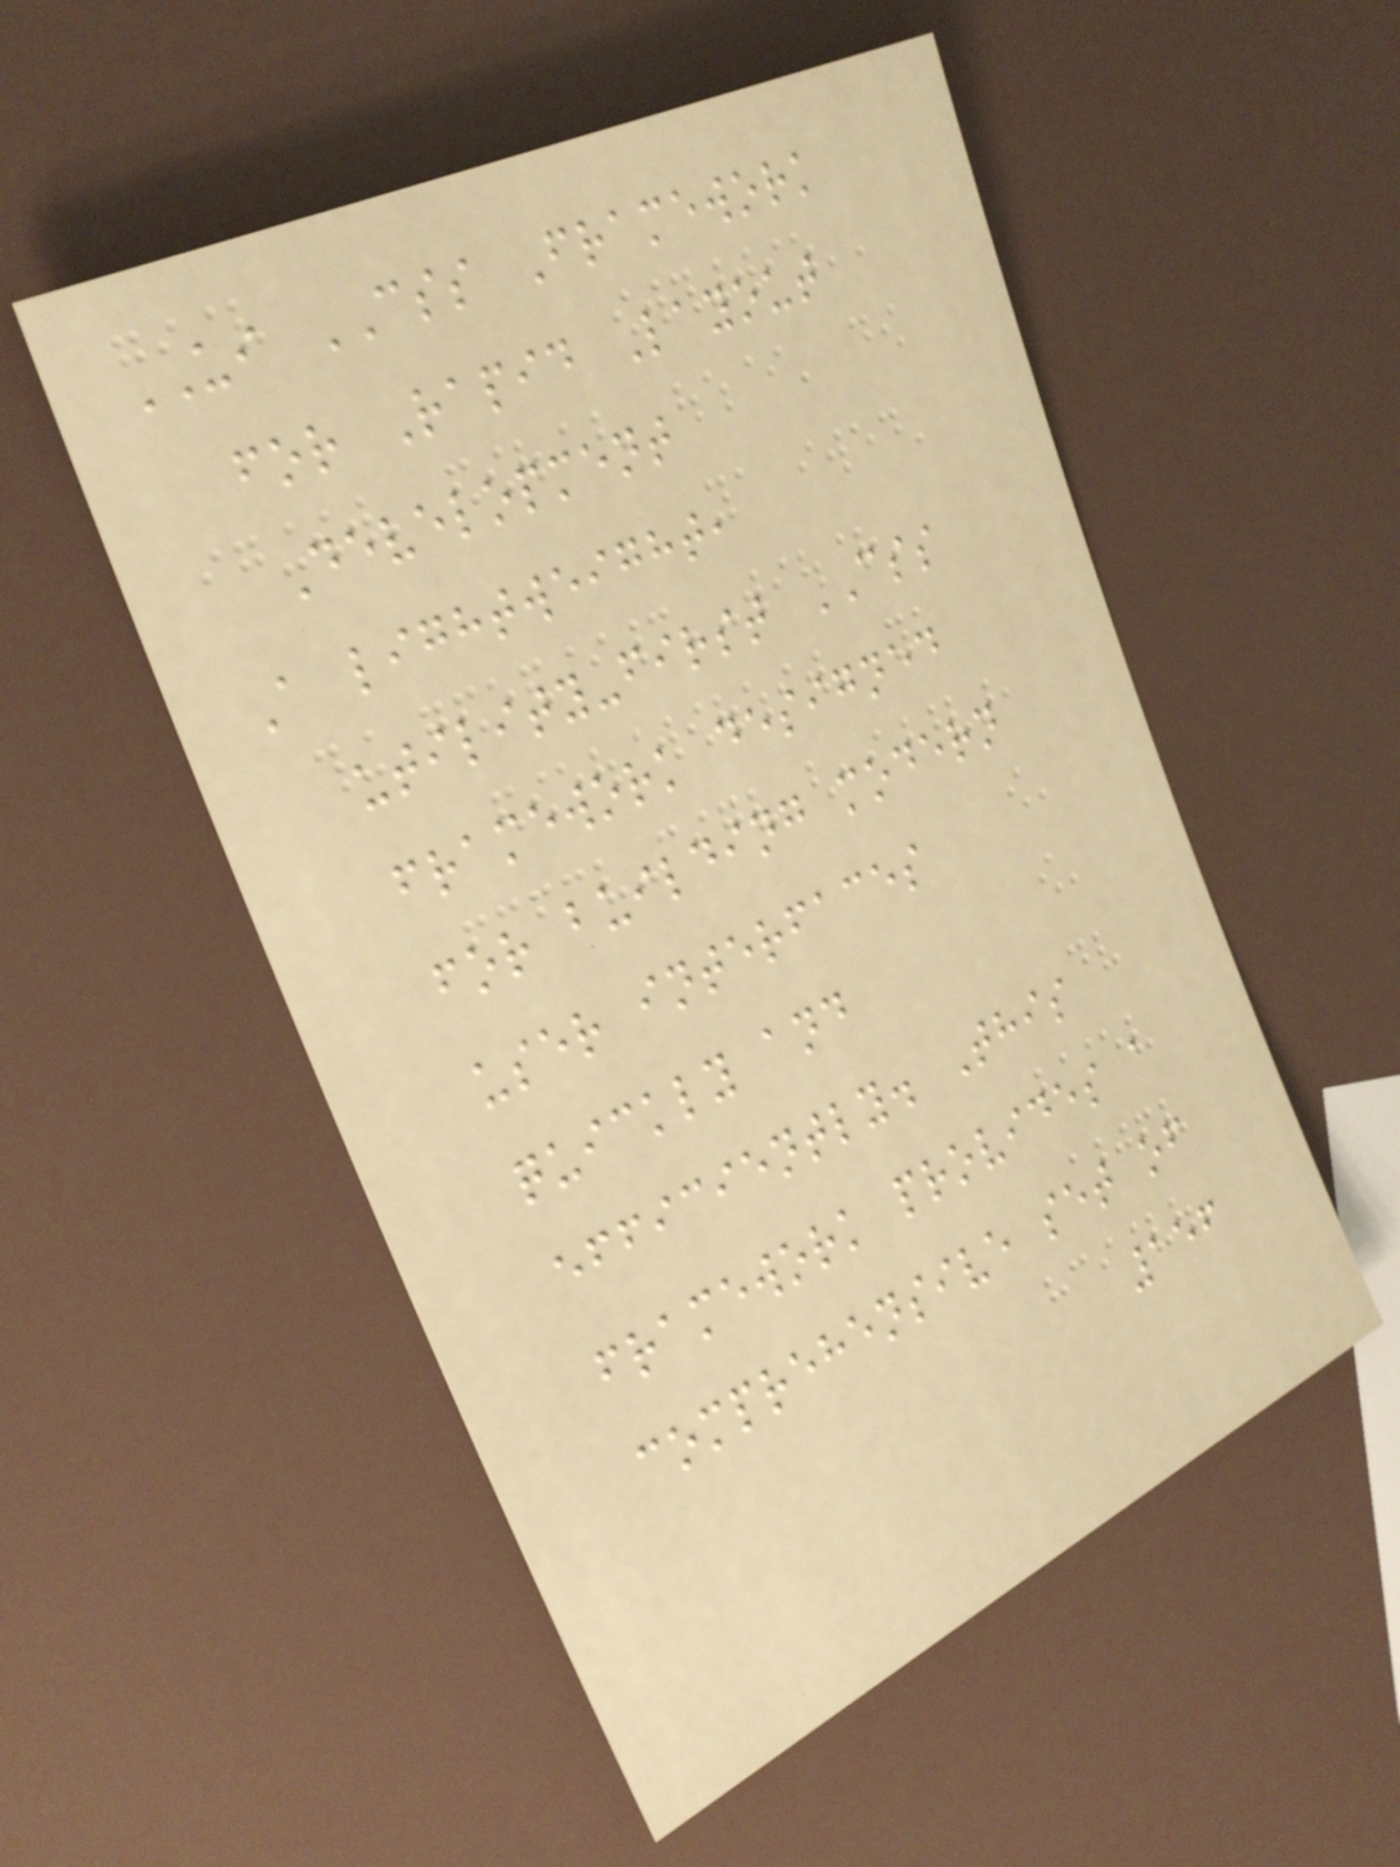UI CSS Framework
for Rapid Layout
Development
A lightweight,
utility-first CSS
framework designed
for building modern
user interfaces
quickly and
efficiently. This
framework provides a
comprehensive set of
156
